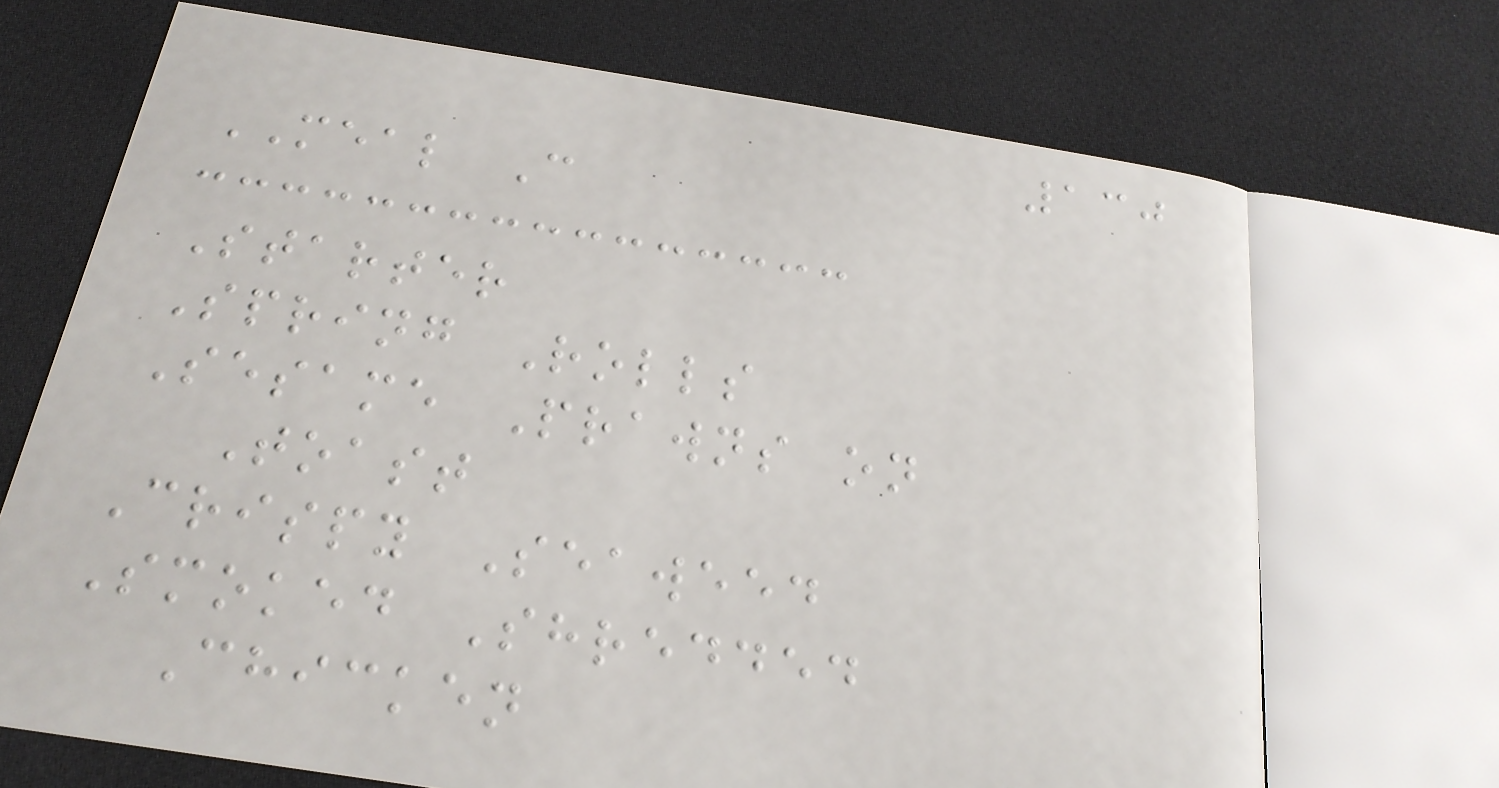130
MEAL C
Starter
Spring Rolls
Sesame Prawns on
Toast
Crispy Seaweed
Smoked Shredded
Chicken
